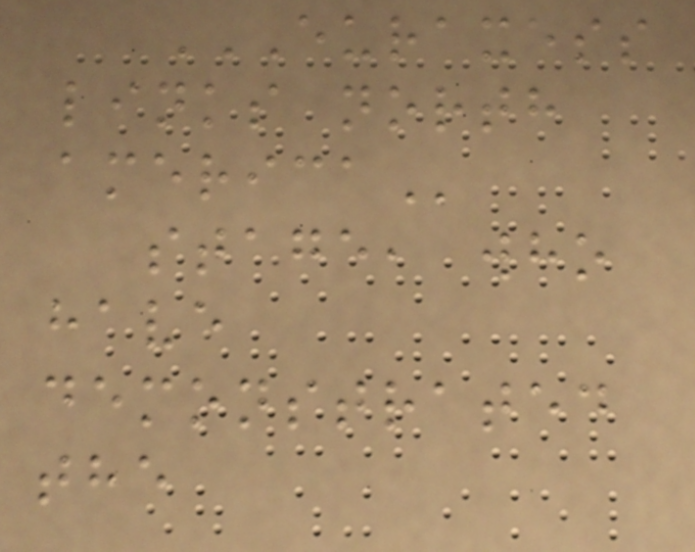EURAXESS
LINKS NORTH
AMERICA
stage, who
have
demonstrated
the
